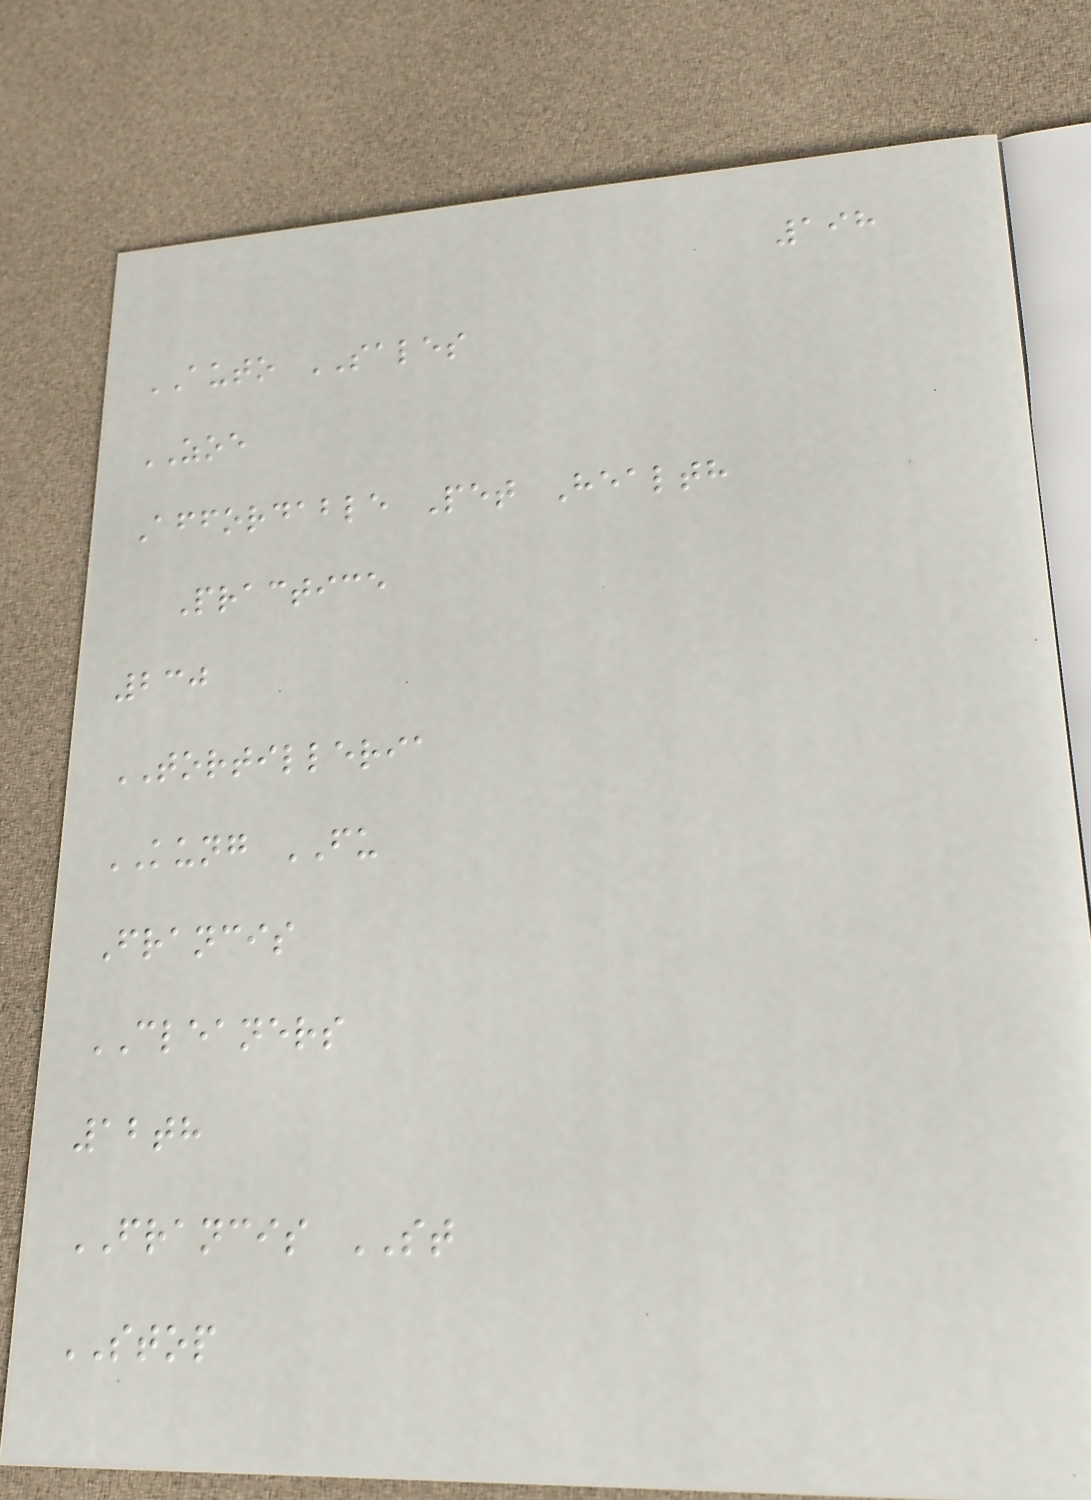198
AUTO SALES
ZOE
Affordable Pet Health
Practice
230
TORTILLERIA
KUNG FU
Francis
CLEANERS
12th
FRANCIS ST
STOP
